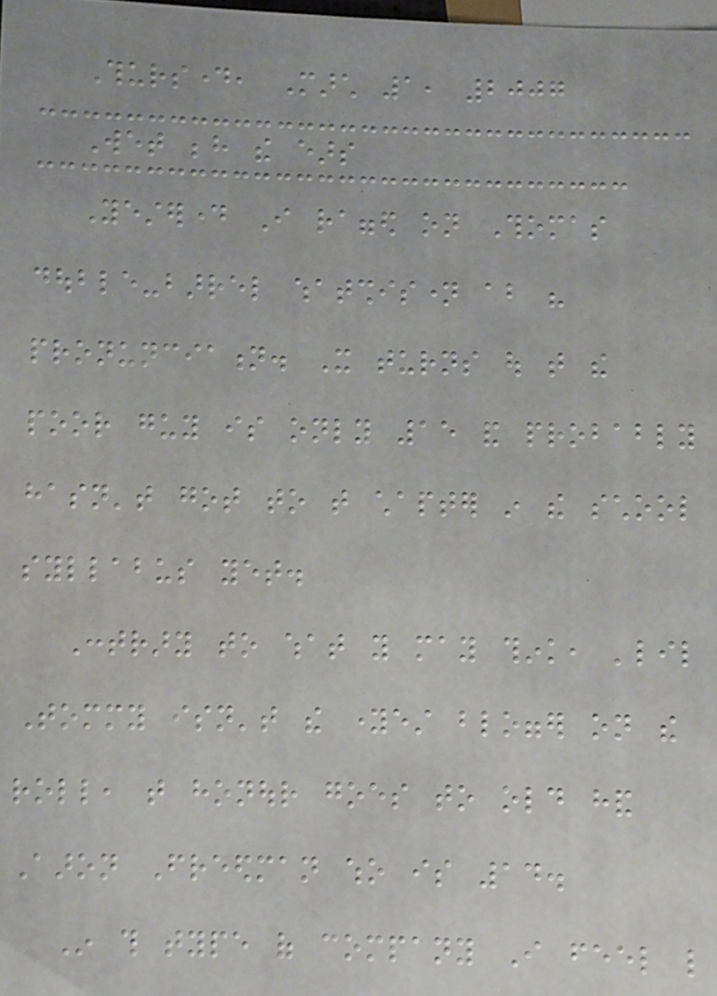Thursday, March 1, 2007
Wet behind the ears
Yesterday I ragged on Thomas
double-barrel whatshisname about his
pronunciation. It turns out that the
poor guy is only 15 and probably
hasn't got to that chapter in the school
syllabus yet.
Contrary to what you may think, 'lil
Tommy isn't the youngest blogger on the
roll, that honour goes to old hand
Aaron Freedman who is 14.
In this type of company I feel like
